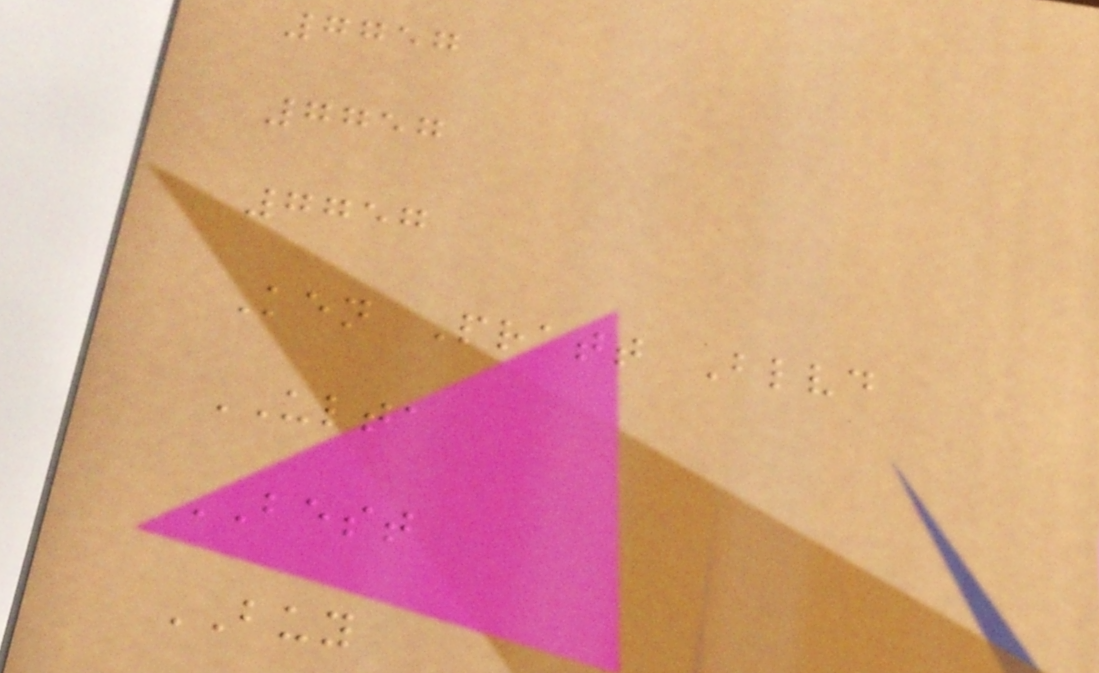7757
7757
7757
Ken Pratt Blvd
ULTA
BEST
BUY
